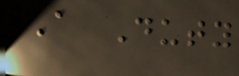A Duty
